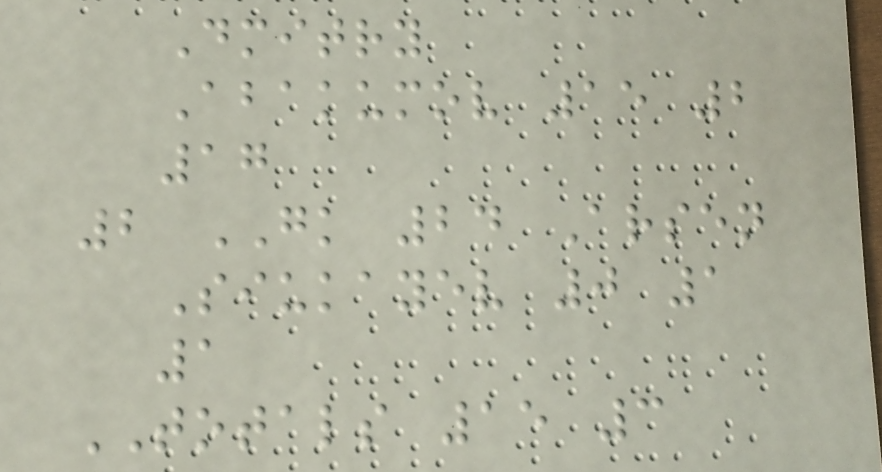Dmitry
Abakumov 15 2
17
2 GK 24 Arsen
Siukayev 0 1
1
TOTALS 15 3
